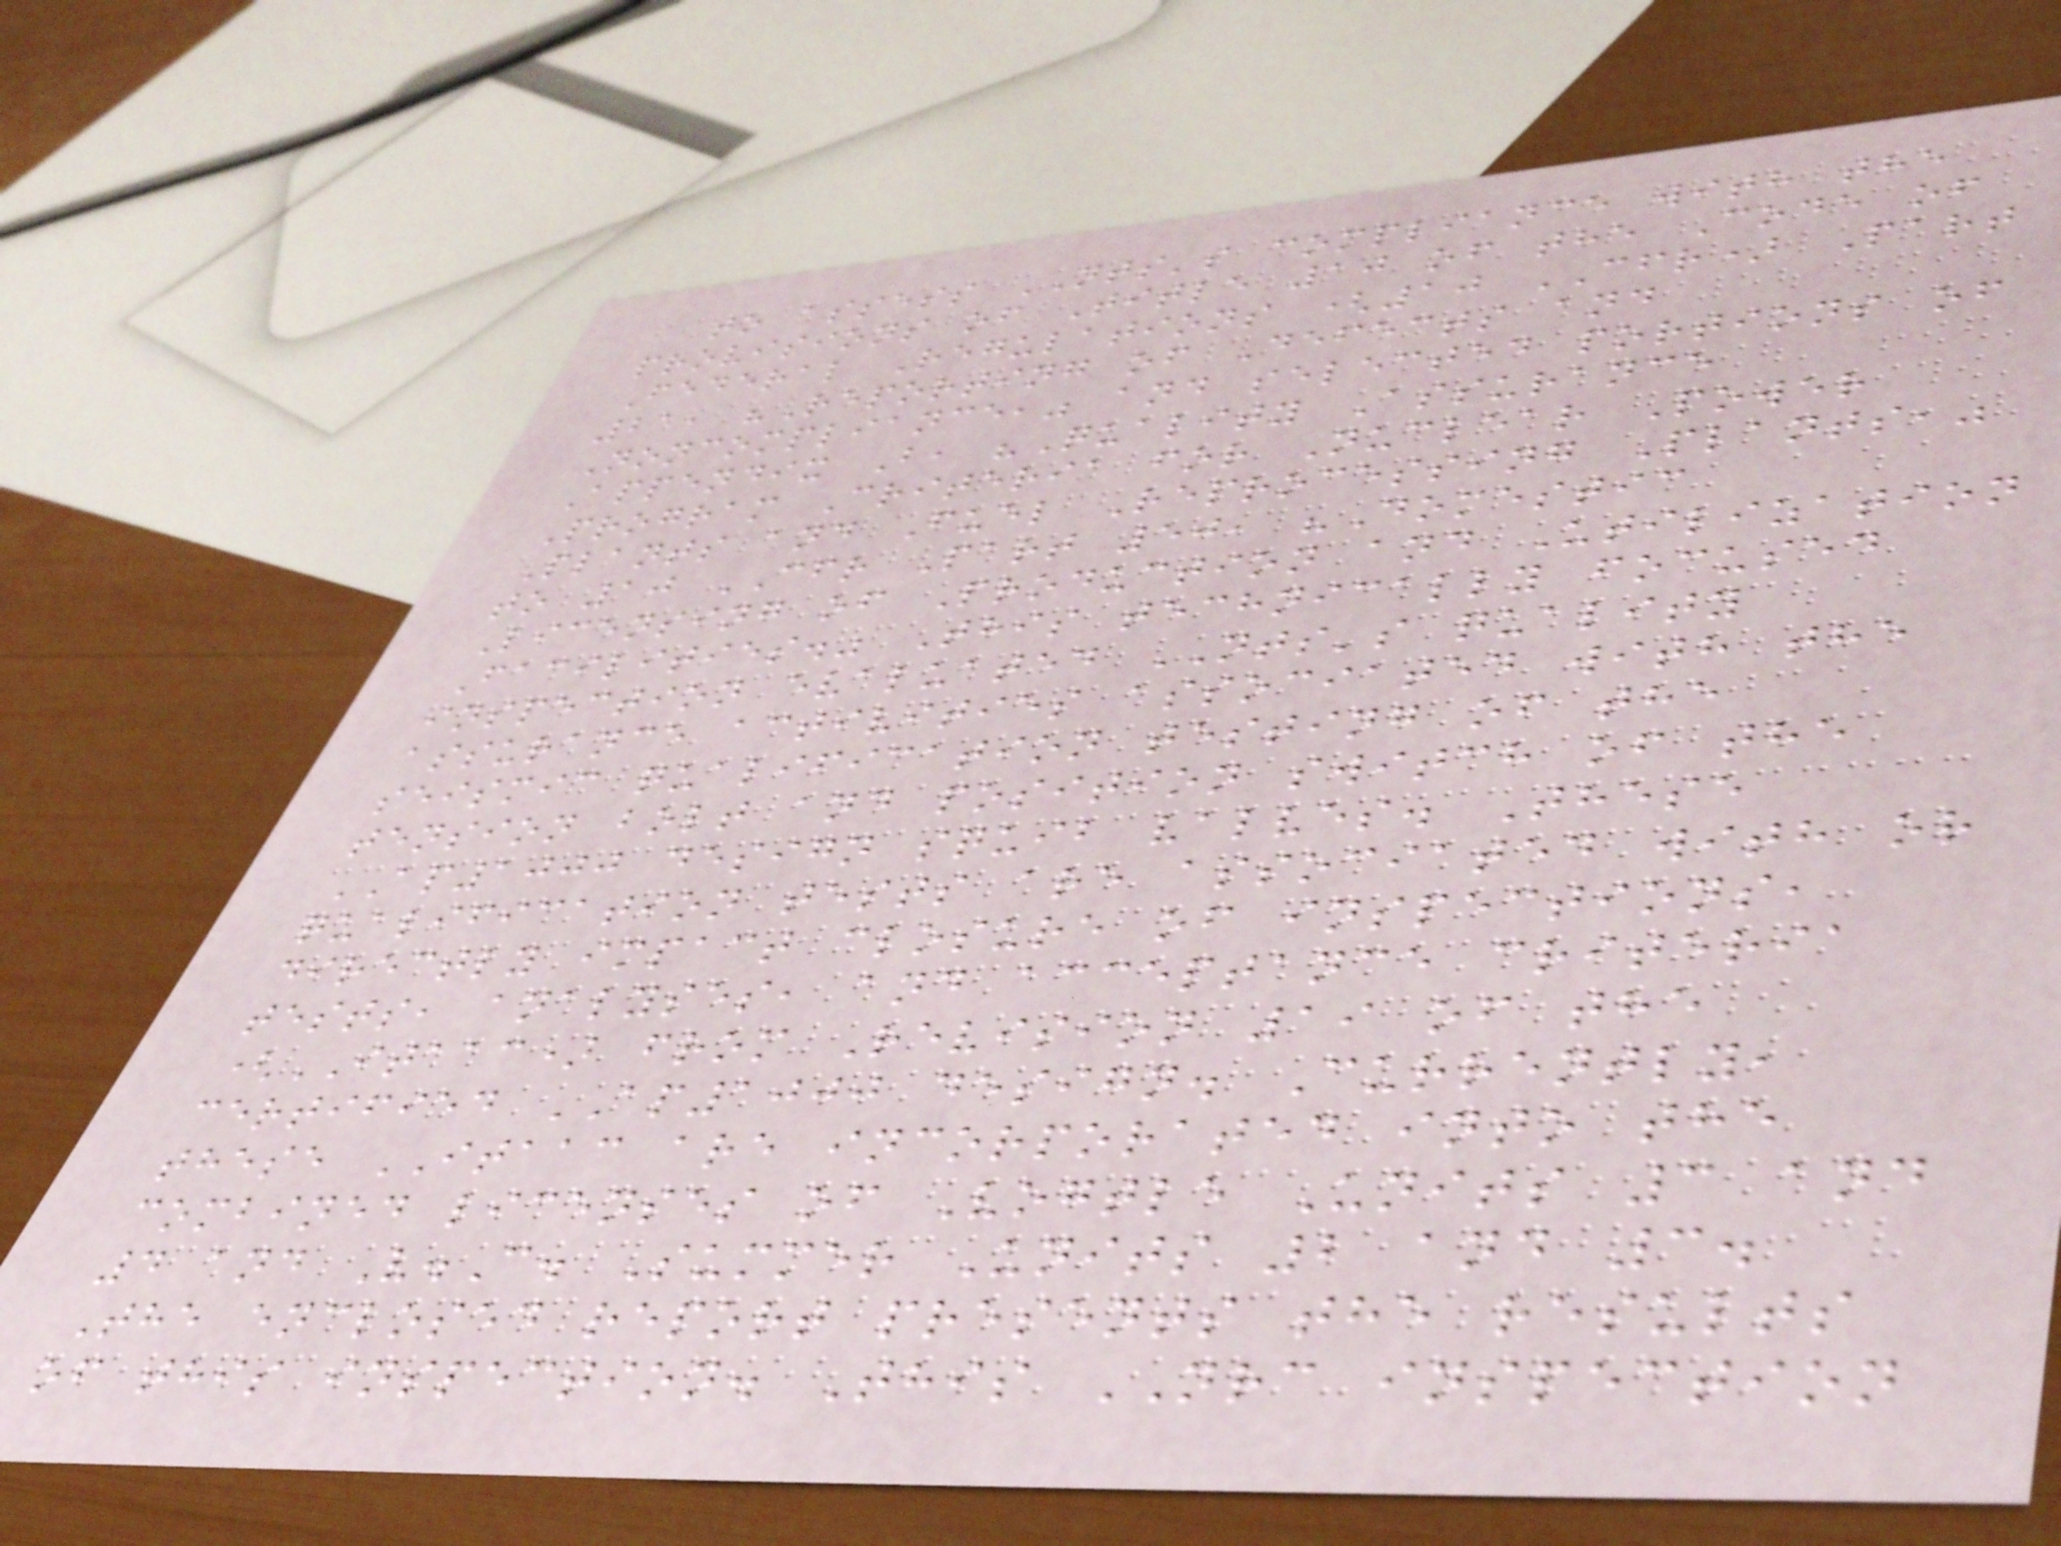to assess NTS's compliance with the
provisions of Title 10 of the Code of
Federal Regulations (10 CFR) Part
21, "Reporting of Defects and
Noncompliance," and selected portions of
Appendix B, "Quality Assurance
Program Criteria for Nuclear Power
Plants and Fuel Reprocessing Plants,"
to 10 CFR Part 50, "Domestic
Licensing of Production and Utilization
Facilities." This technically focused
inspection evaluated NTS's quality
assurance activities associated with the
seismic qualification testing of the
tension bolt and position switch of the
AP1000 design squib valves. These
qualification tests are associated with or
directly impact closure of inspections,
tests, analyses, and acceptance criteria
(ITAAC) from Revision 19 of the
certified AP1000 design. Currently,
these ITAAC are incorporated into the
combined licenses of Vogtle Units 3 and
4 and V.C. Summer Units 2 and 3.
The enclosed report presents the results
of this inspection. This NRC inspection
